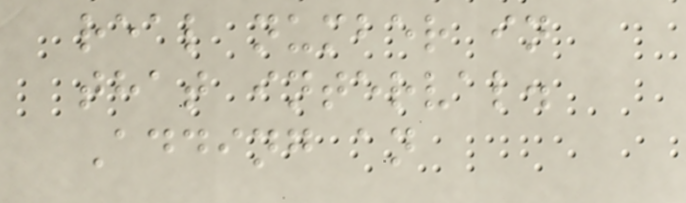real number in
that interval.
Adding an
